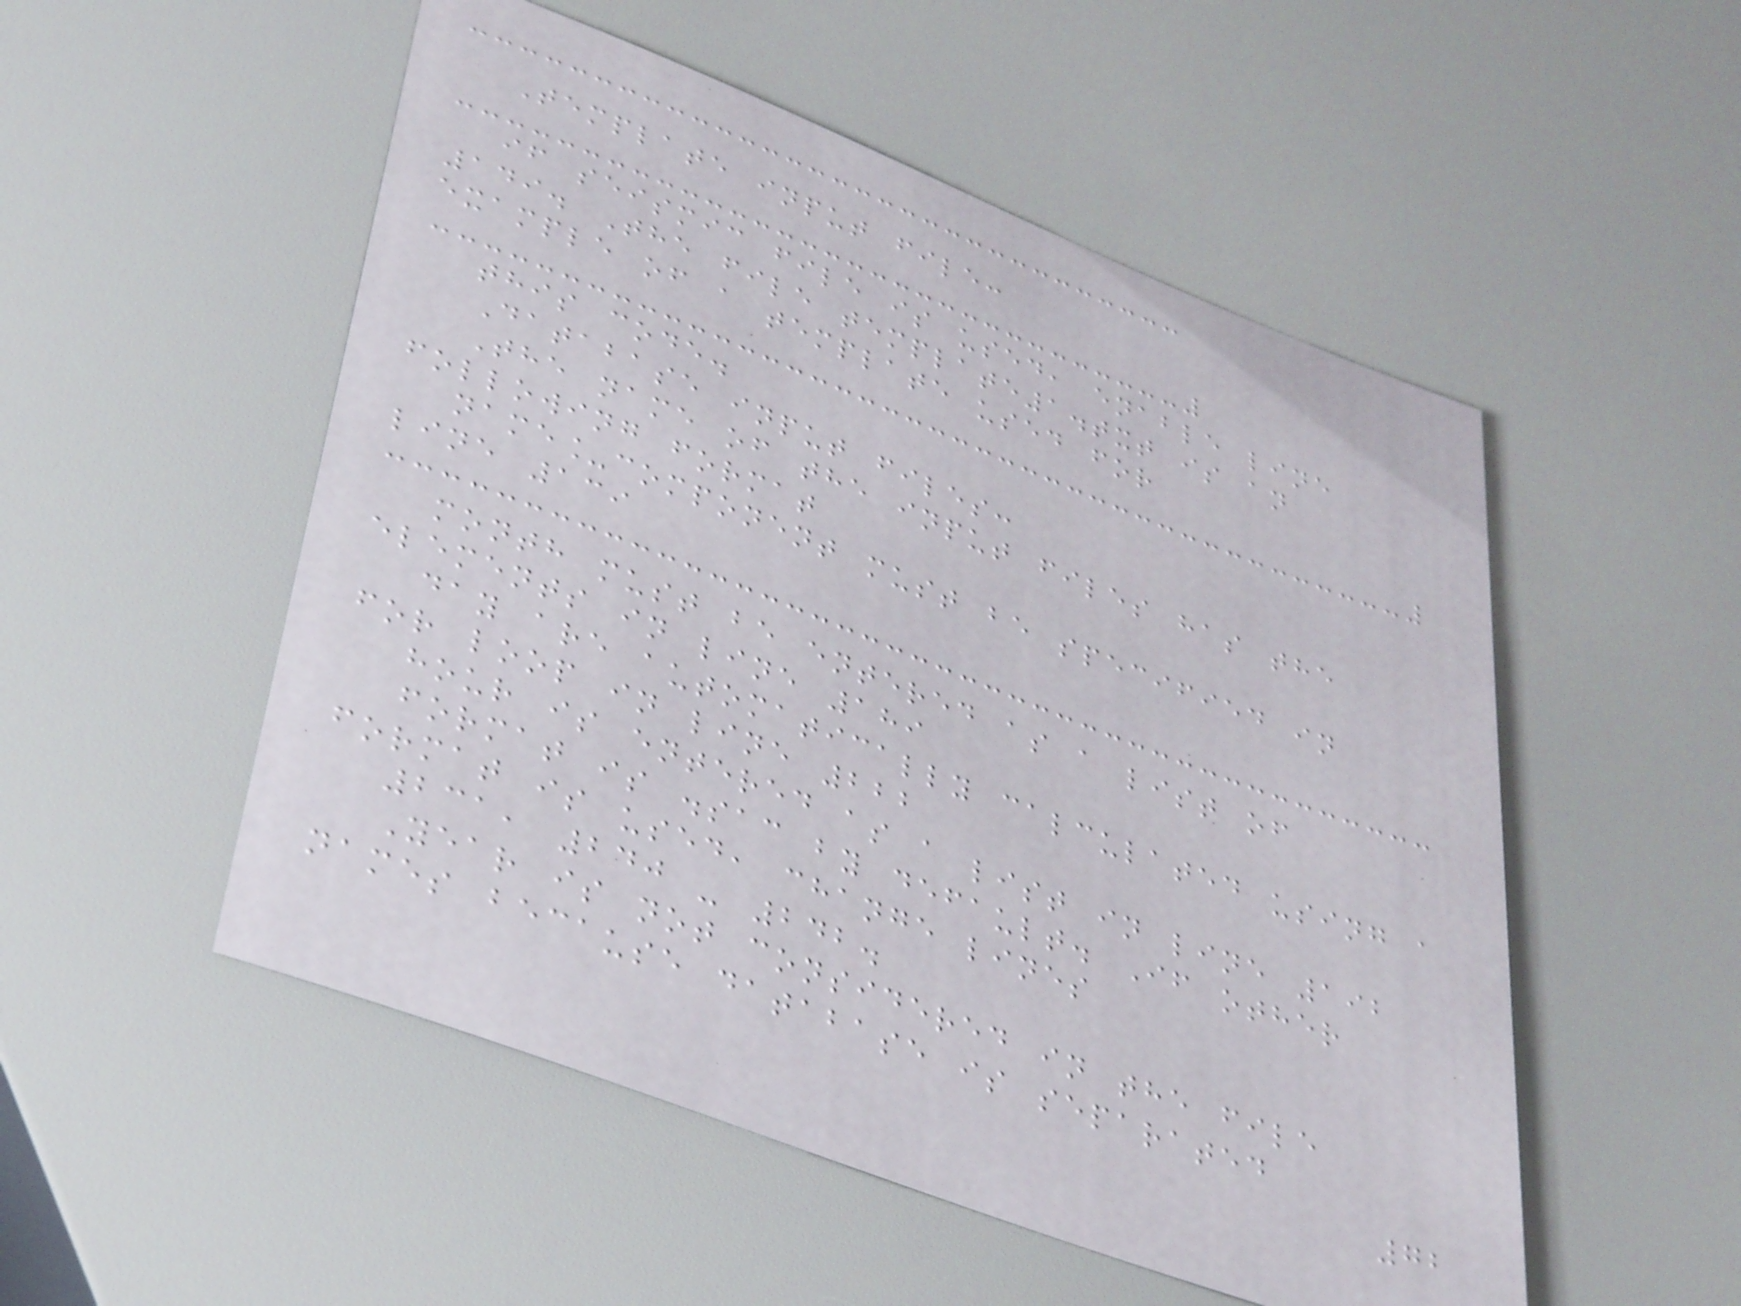Template input file:
if seismic file is used, enable line
149. The file template1.txt is an
example of a template used for
this code.
Database input files:
The name of the input files has the
following format
name_component must be specified in
line 139
month must be entered as a list of
elements in line 189
day are automatically calculated using a
for loop in line 222
hour is entered as a list in line 192
format is .sac by default. If other
format is used, change lines
231, 240 - 242.
Year is not considered in the file
names because database is separated
72
